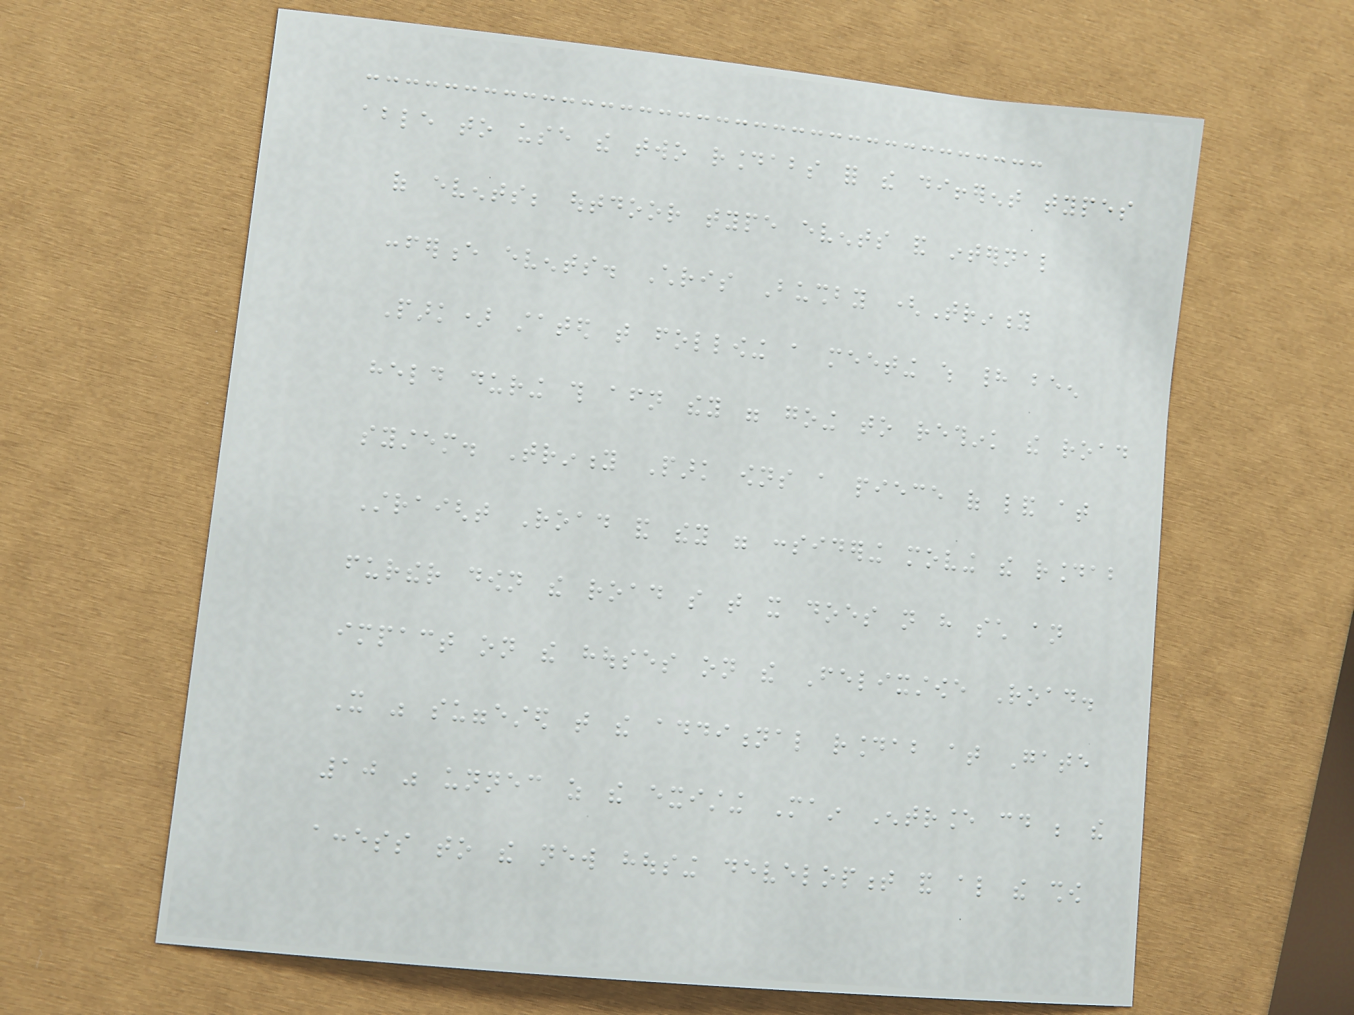able to use the two roundabouts for the different types
of events; outdoor type events and internal
conference events. Chris Bushby (Trinity
Park) stated that following a meeting which had been
held during this afternoon they were going to rethink the road
system. Trinity Park owns a piece of land at
Straight Road and they were considering moving the roundabout
further down the road so that it does not have such an
impact on the houses on the Felixstowe Road.
It was suggested that the additional roundabout at Gate
10 was unnecessary as the existing Main Entrance could be the
access to the new housing development and also the show
